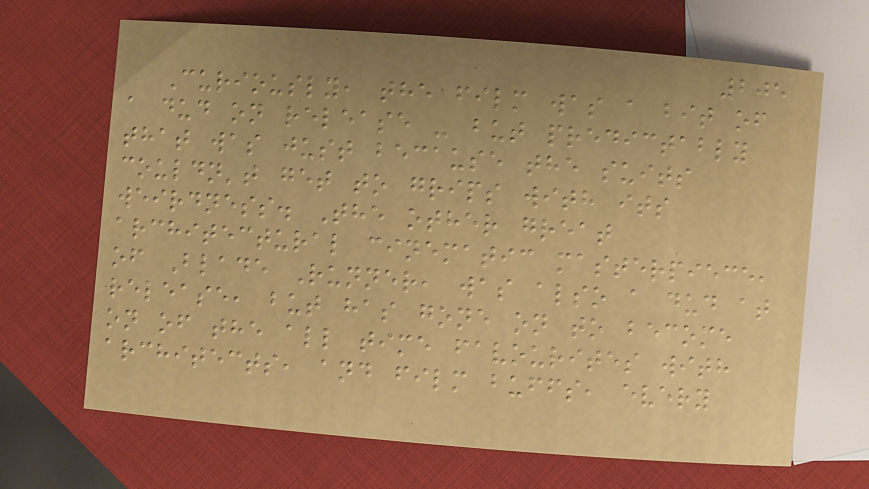205
Curiously, the film was a bit of
a dud on release - but predictably
that was just because the suits
couldn't get to grips with its
weirdness. The other great
architectural cinematic masterpiece,
of Blade Runner, was also a dud at
release, but has gone on to become
on of the all time favourites with
architects, and film buffs, every
